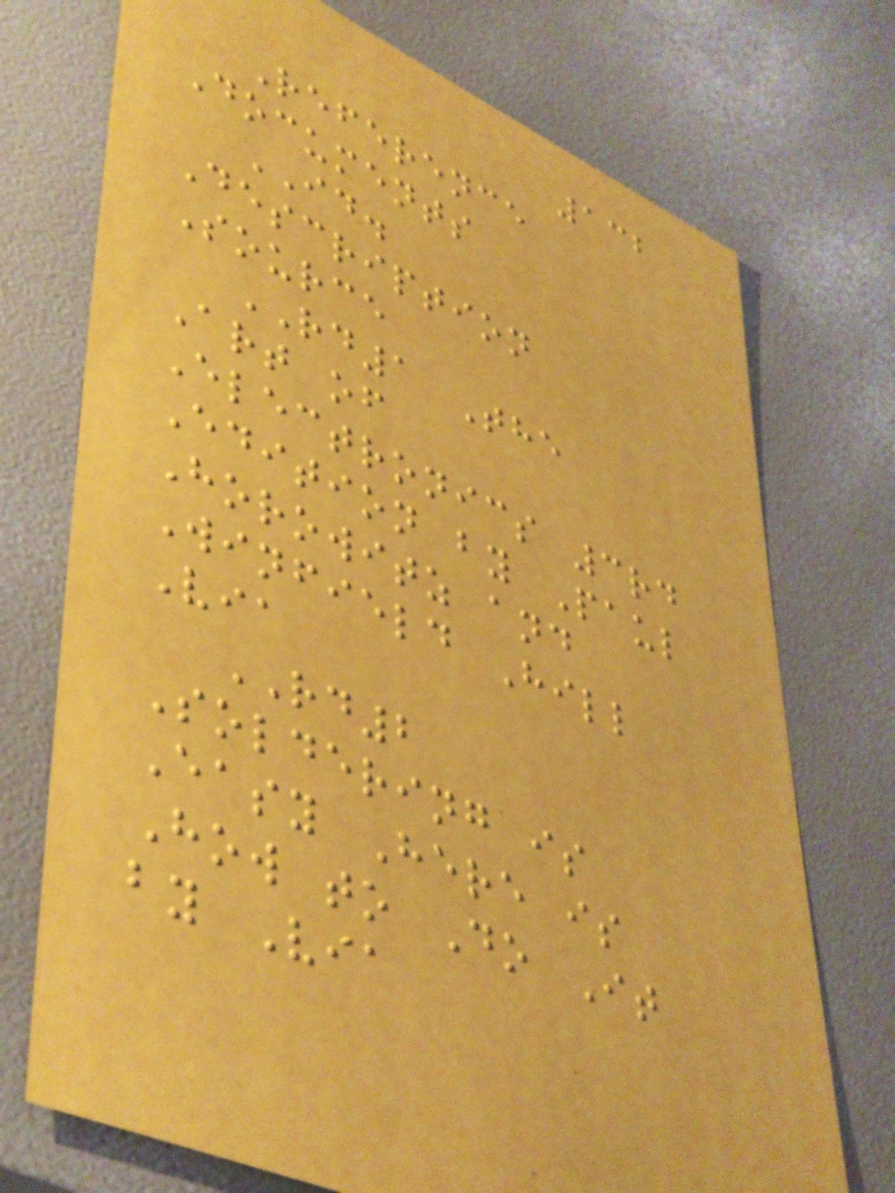132
Reference
Documents
ID.
Description
Source
RD1 The
Art of
Electronics 3rd
Edition by Paul
Horowitz and
Winfield Hill
Via
RD2
Soldering is
Easy Here is
How to Do It
by Via
